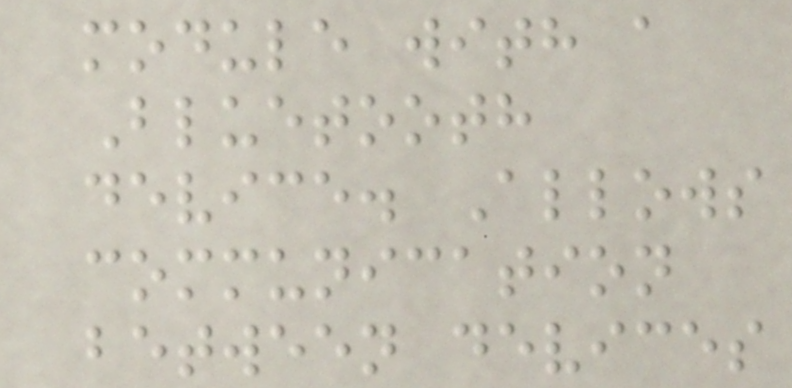module with a
Bluetooth
device. Allows
communication
between devices
